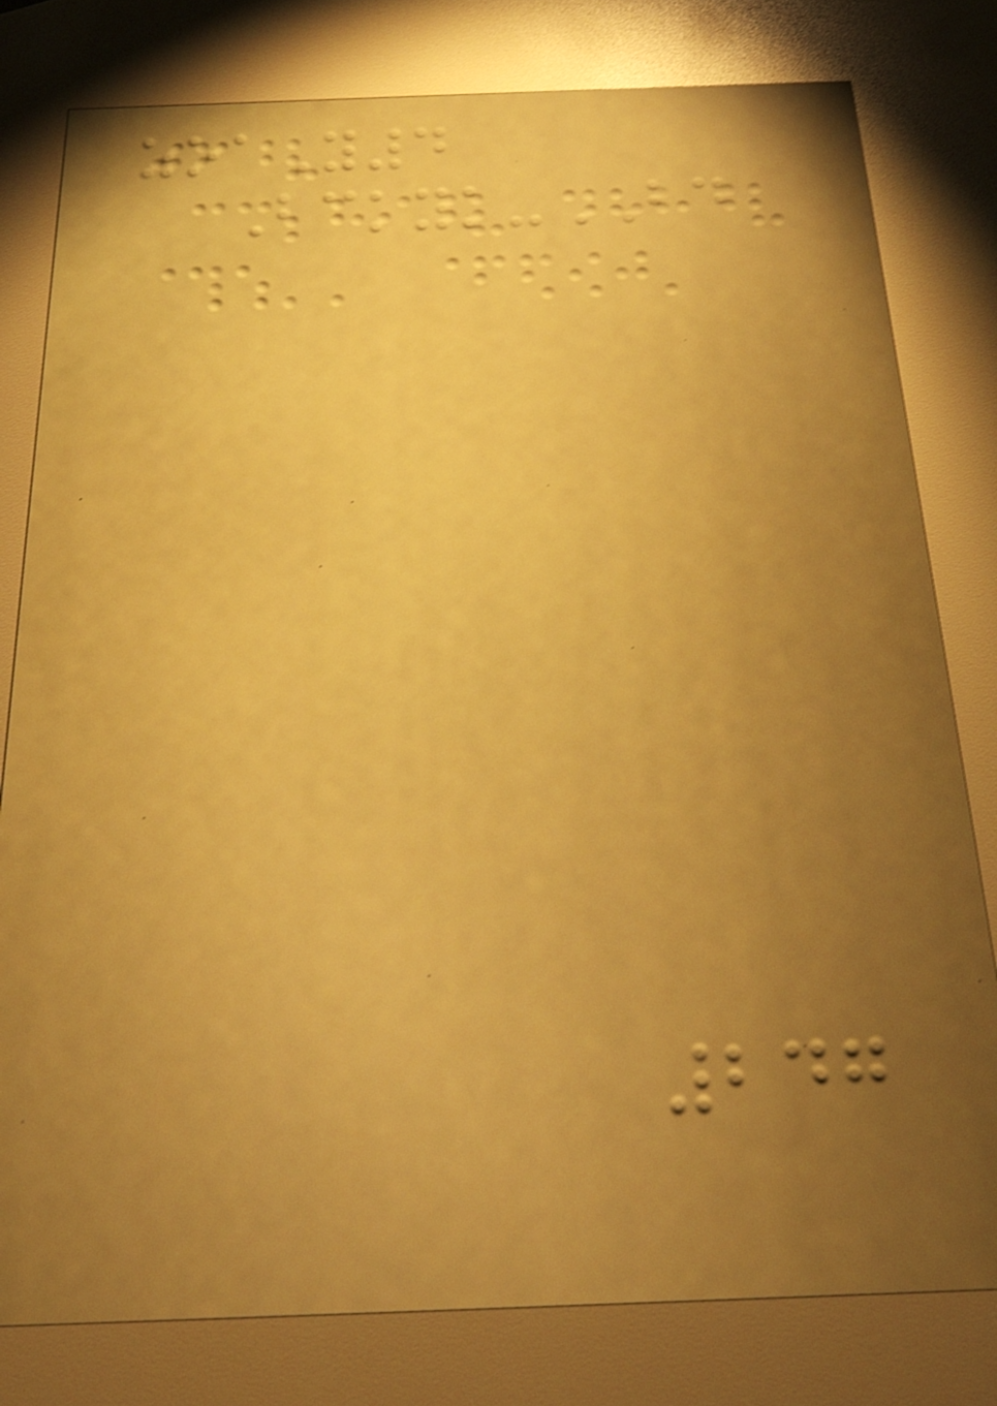zoaY4
Bckyk-BD
247
